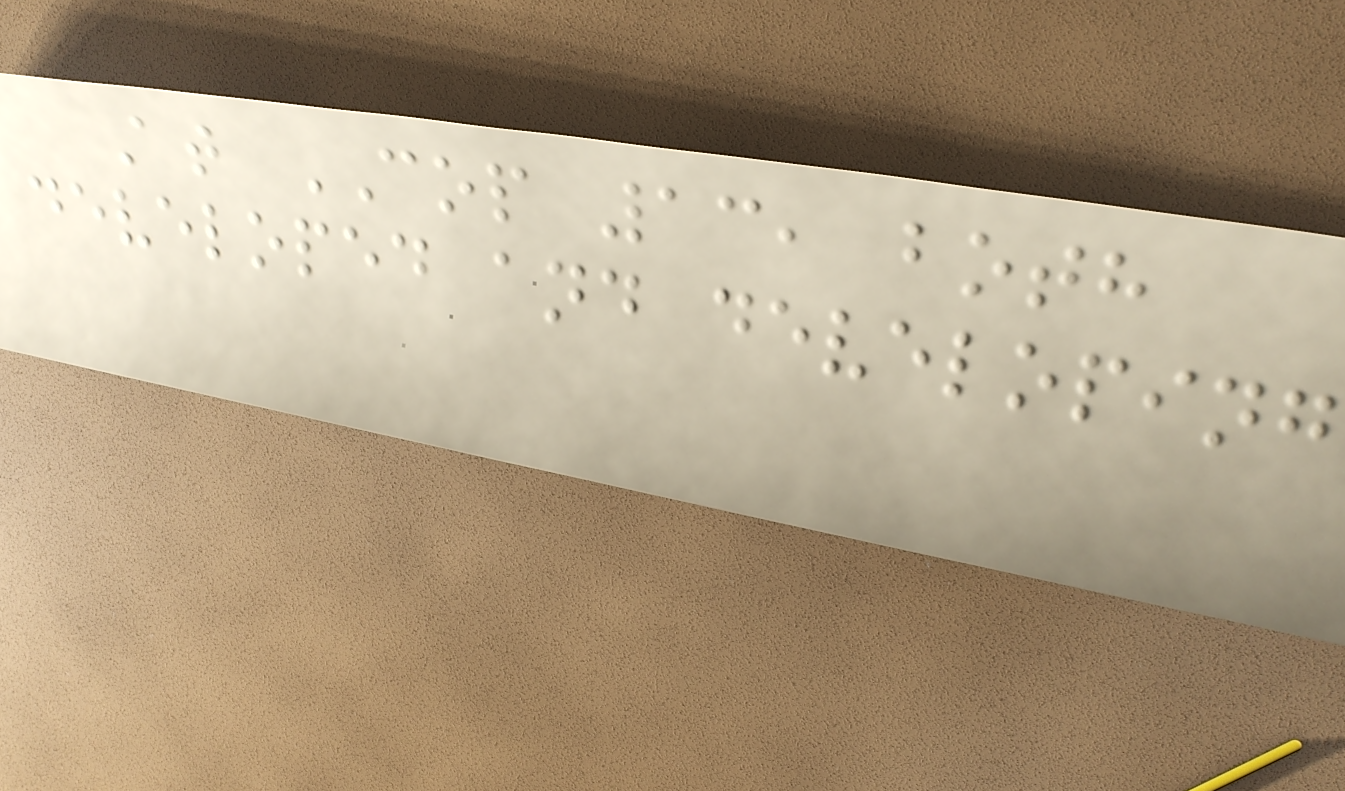At COP 13, both
developed and developing
